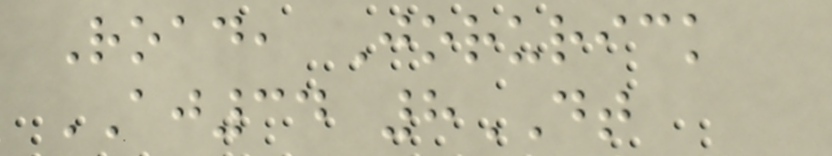Road, Jorurick
AJ34 8DT
